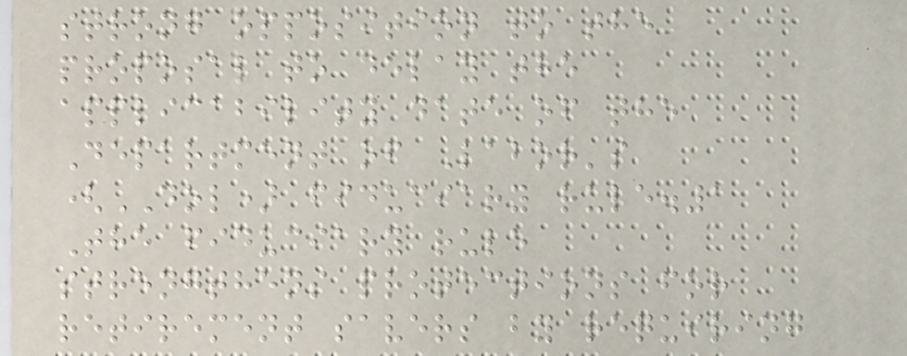strong opposition to the
proposal to delay the
applicability date of the
Department of Labor's
(DOL) fiduciary rule.1
The fiduciary rule
strengthens protections for
retirement savers by requiring
